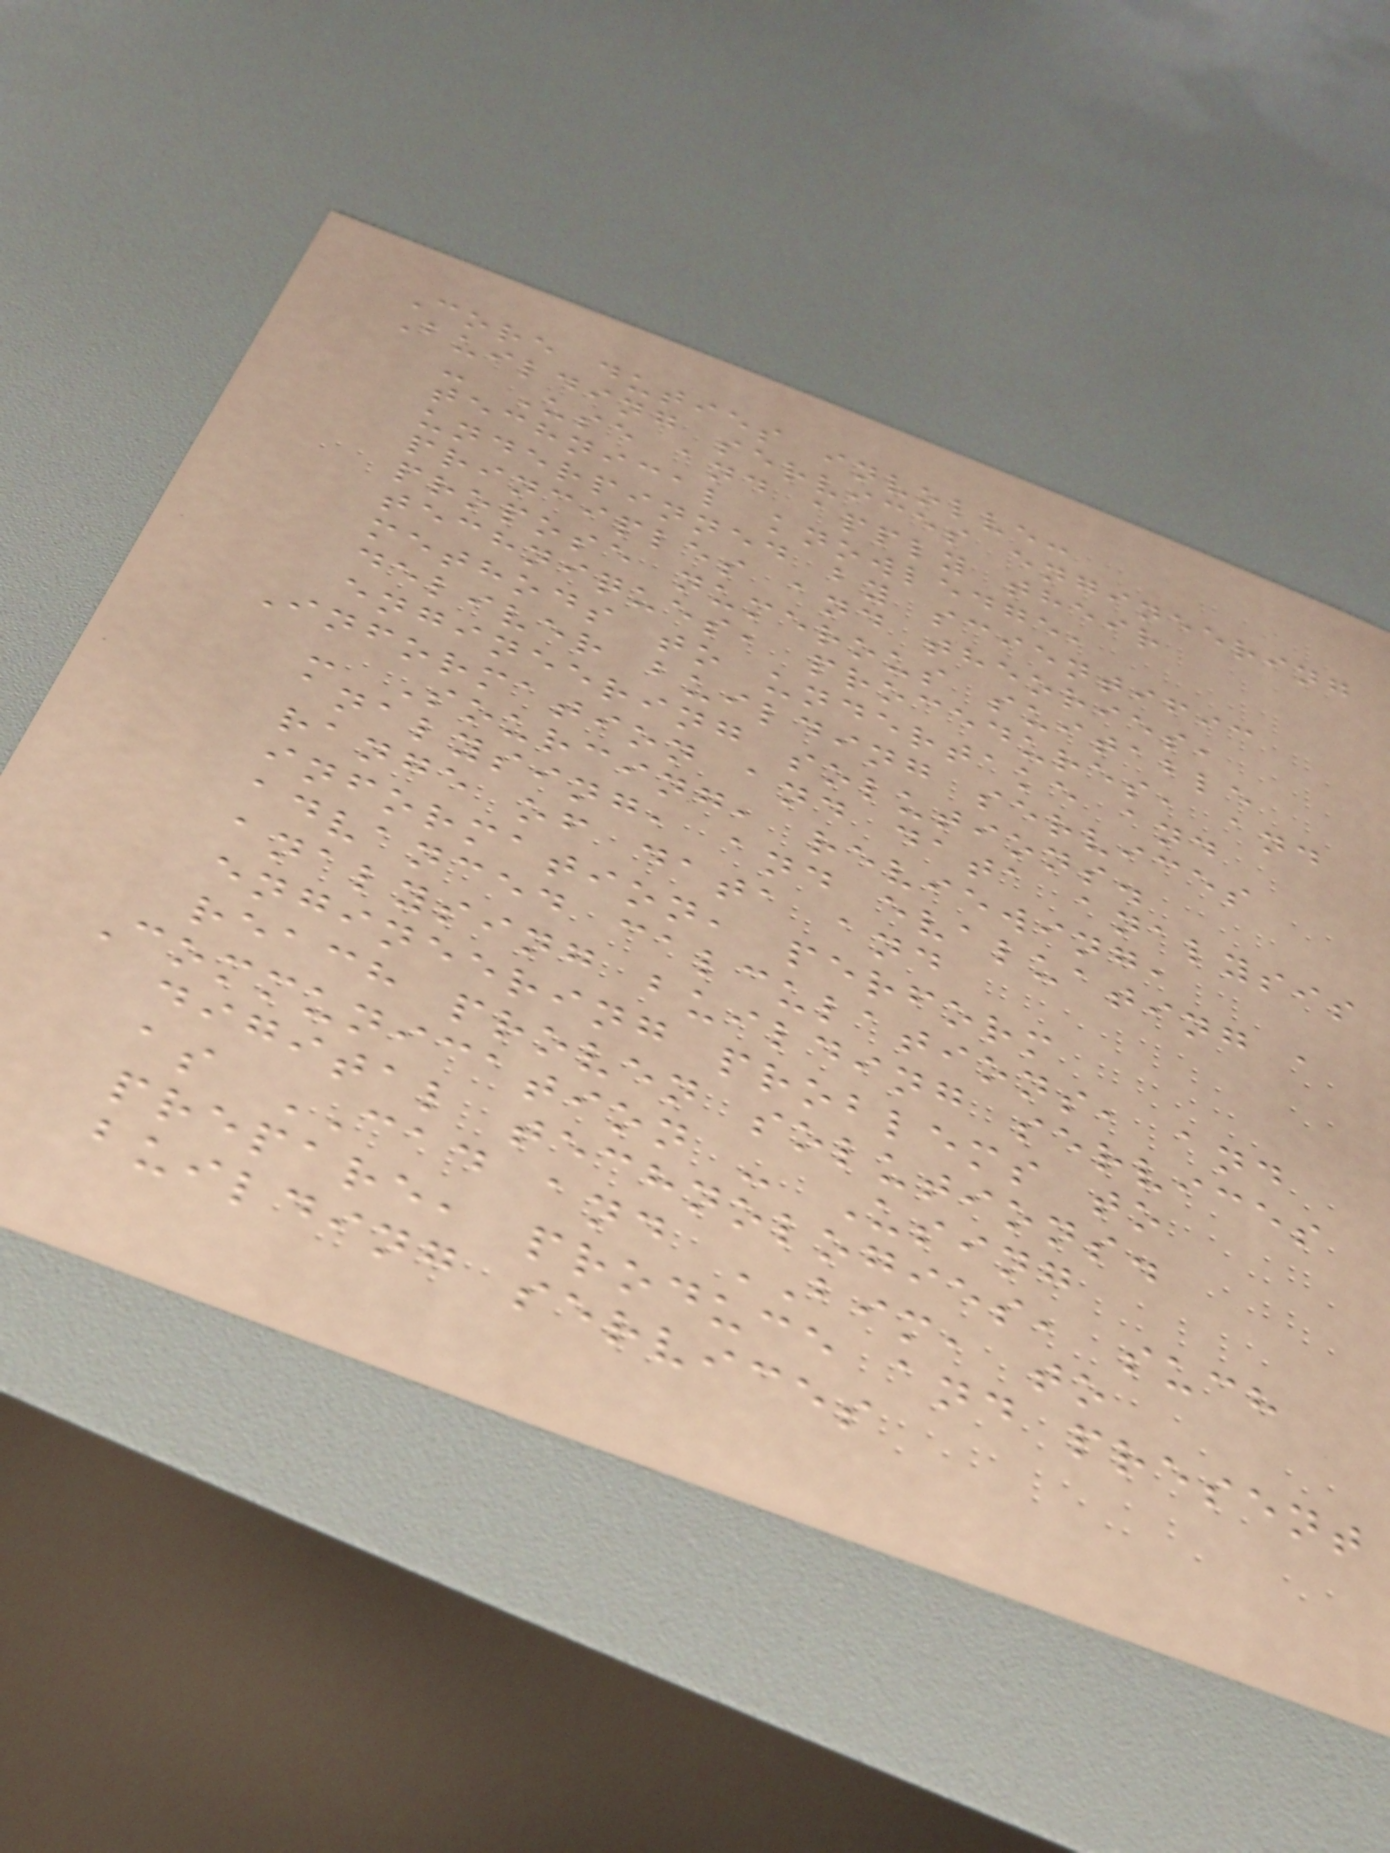Core duties involve:
Building services engineering
- Use and apply their
technical knowledge,
underpinned by scientific
principles and theories,
propose numerous suitable
techniques, procedures, and
methods to undertake and
deliver building services
engineering solutions.
Information and data analysis
- Sourcing, reviewing,
analysing, and evaluating a
range of data and
information, perform
advanced calculations, and
analysing building services
engineering problems to
reach proven solutions.
Communication - Using
digital technologies, such
as CAD and BIM, to
prepare, produce and present
building services
